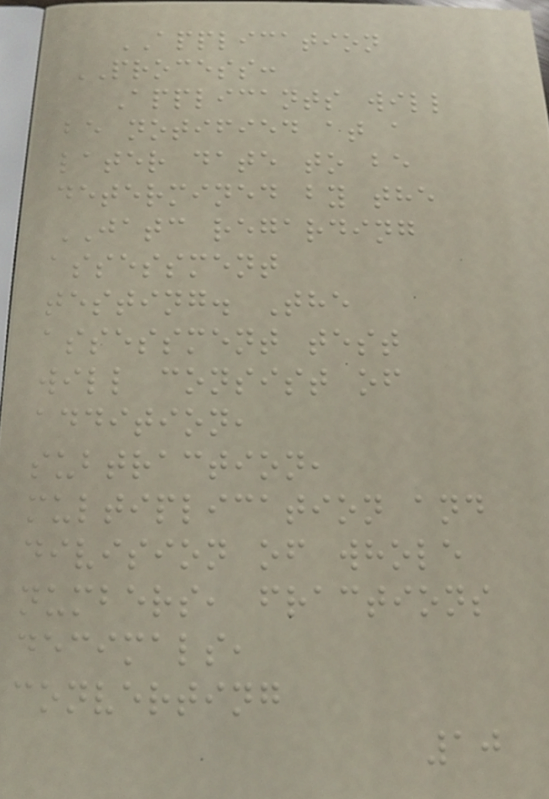APPLICATION
PROCESS:
Applicants will
be notified at a
later date to be
determined by the
JATC regarding
assessment
testing. The
assessment test
will consist of
addition,
subtraction,
multiplication and
division of whole
numbers, fractions
decimals,
converting
10
